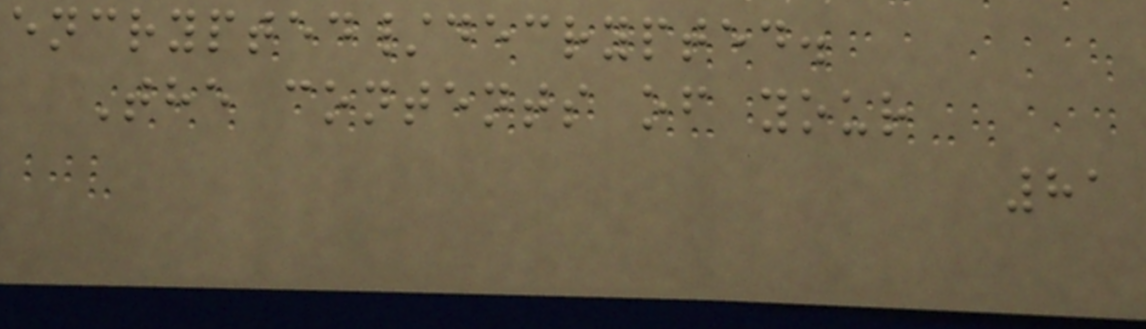encrypted/decrypted.
The contents of your
81
